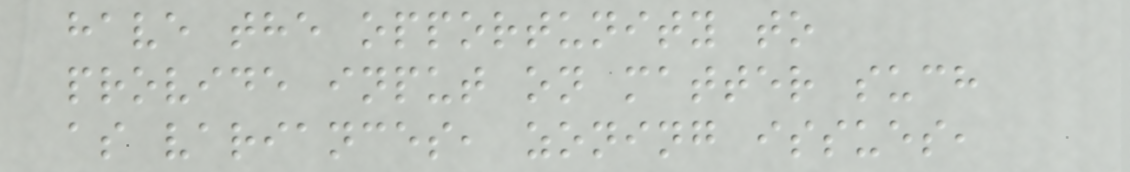have the opportunity to
provide input on matter such
as variances, zoning issues,
